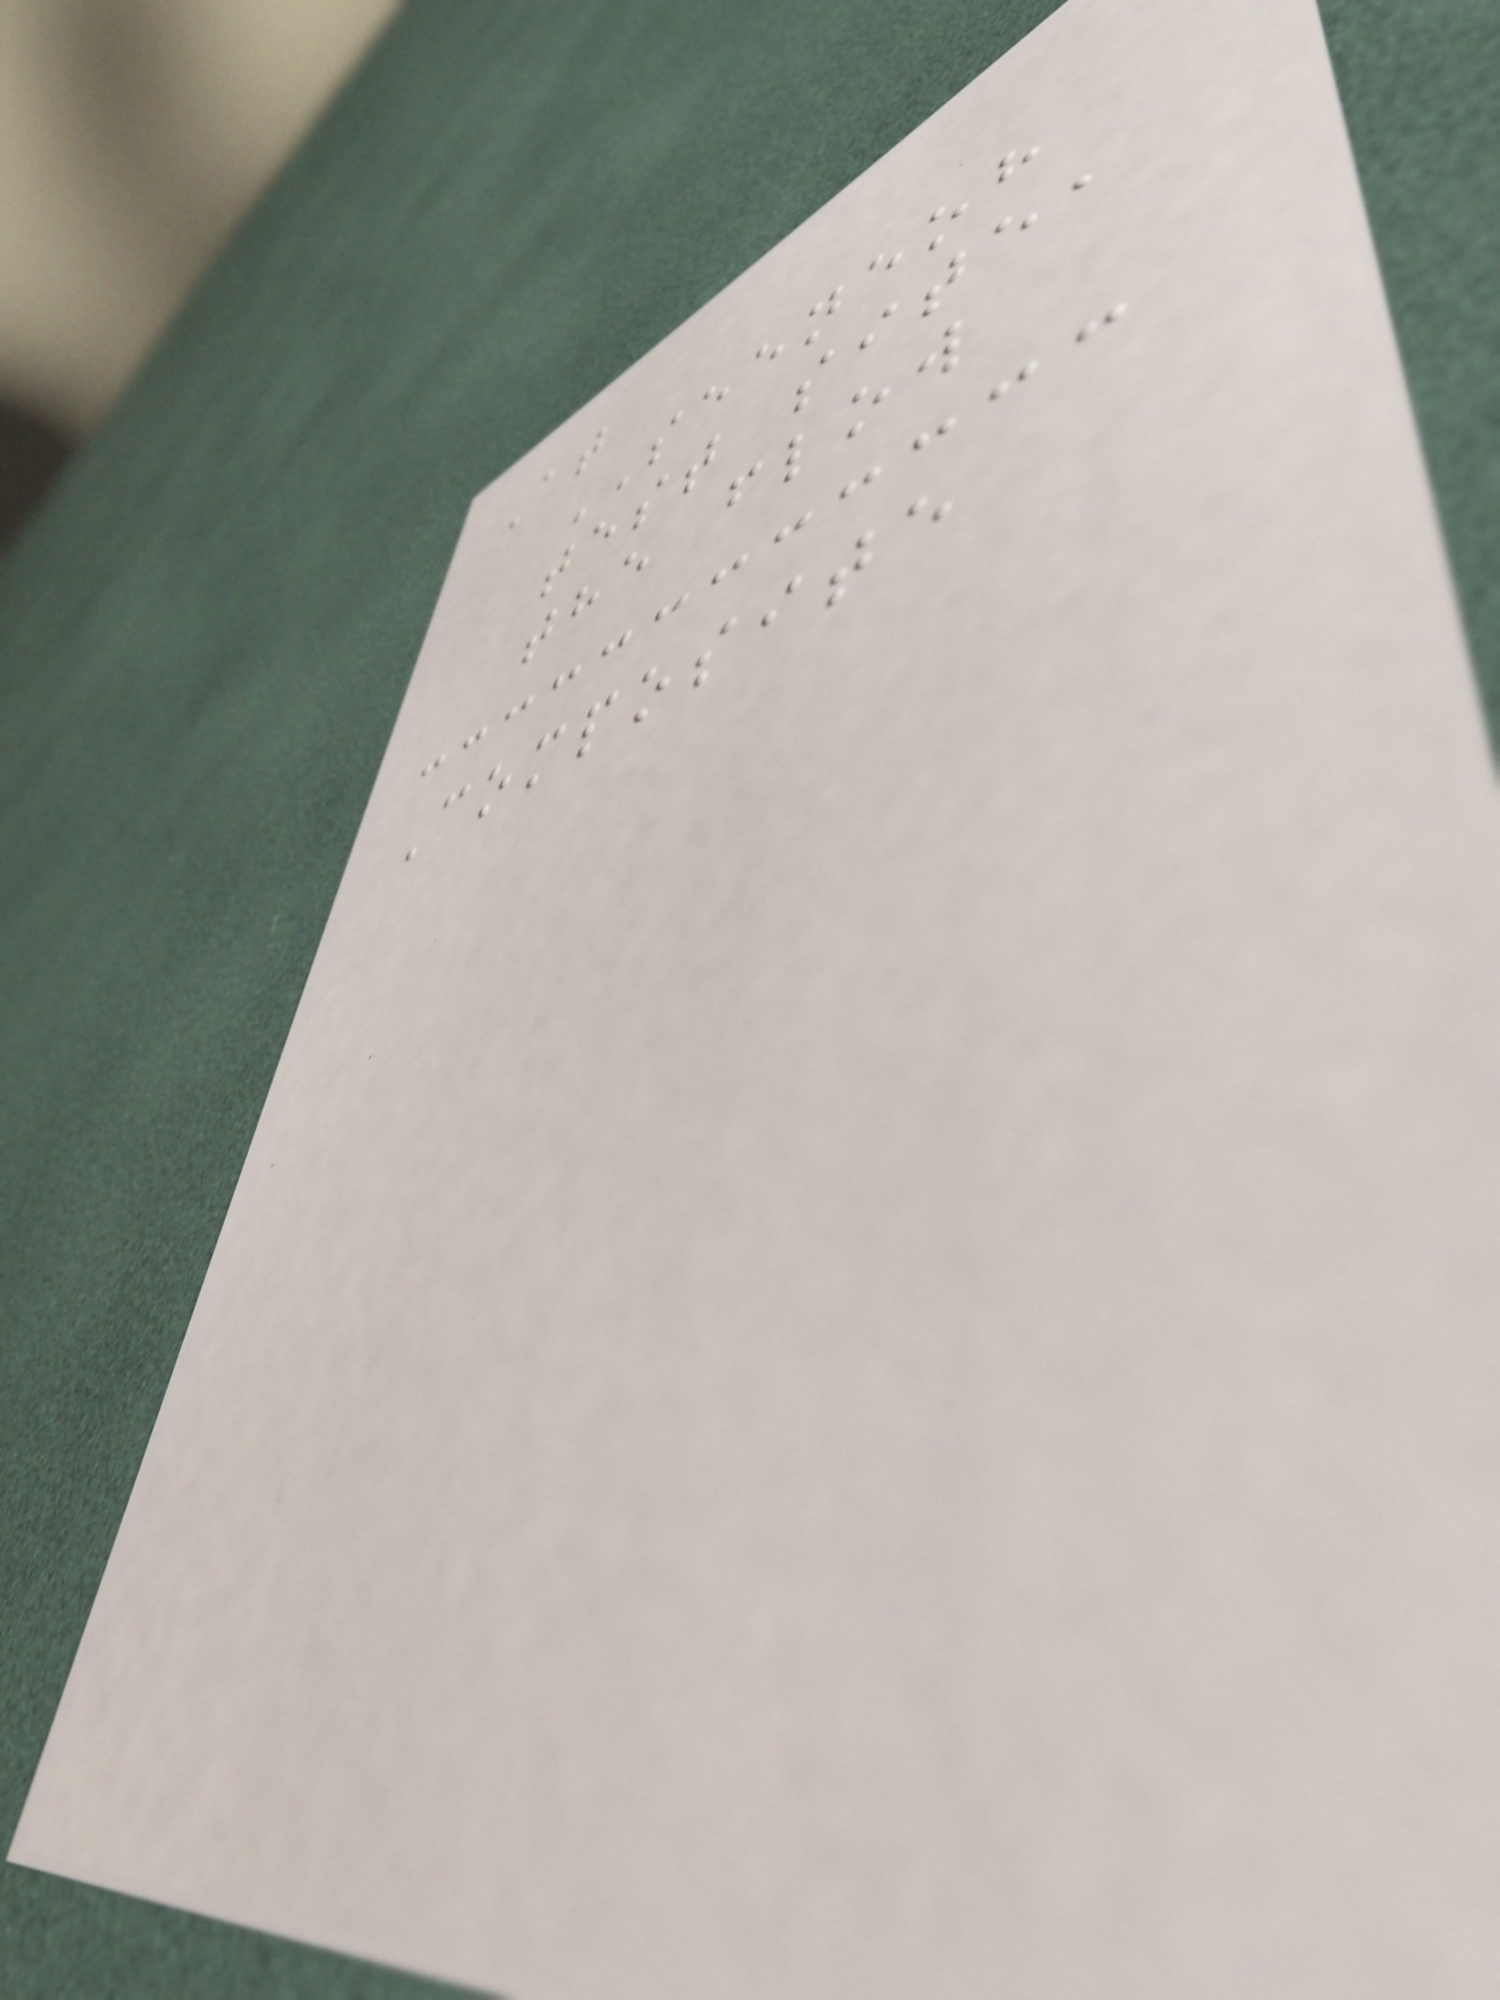At
SEENEOH
test site,
the flow
Composite
